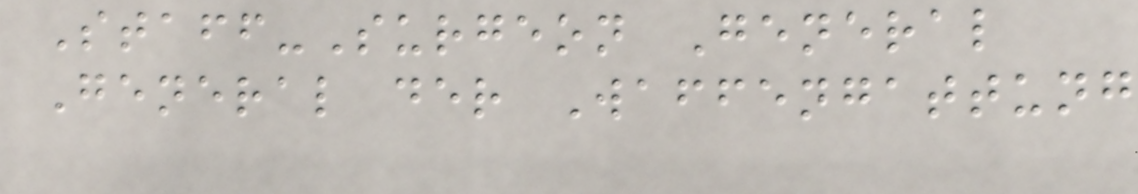Staff-Surgeon General
General der Waffengattung
